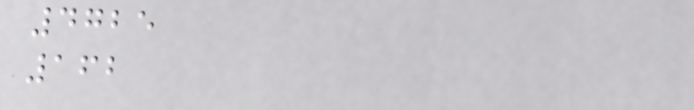4725
162
